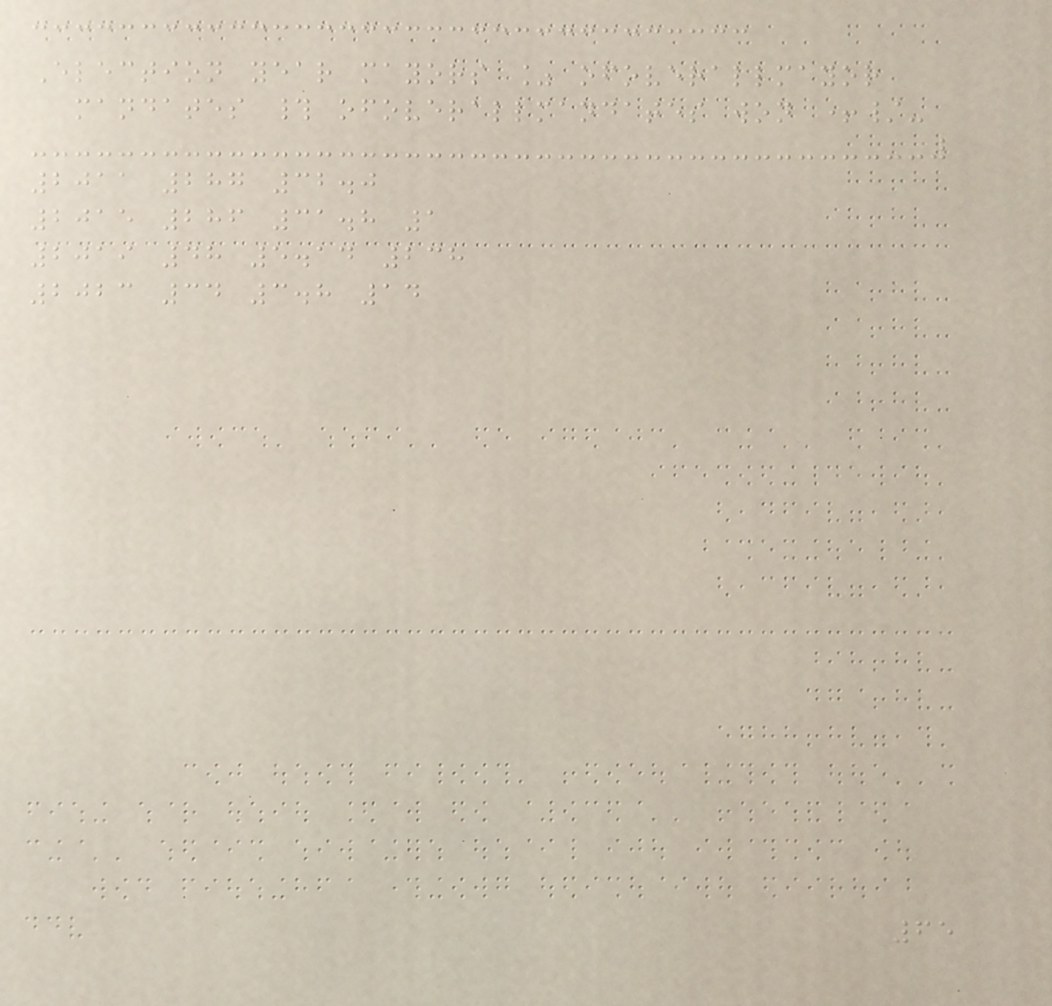Election year mayors % ofoverallmayor
mandates # ofoverallmandates won +/-
2011 287 32.0
2015 286 31.8 1
2019 48 5.14 238
2023 34 3.8 14
65
